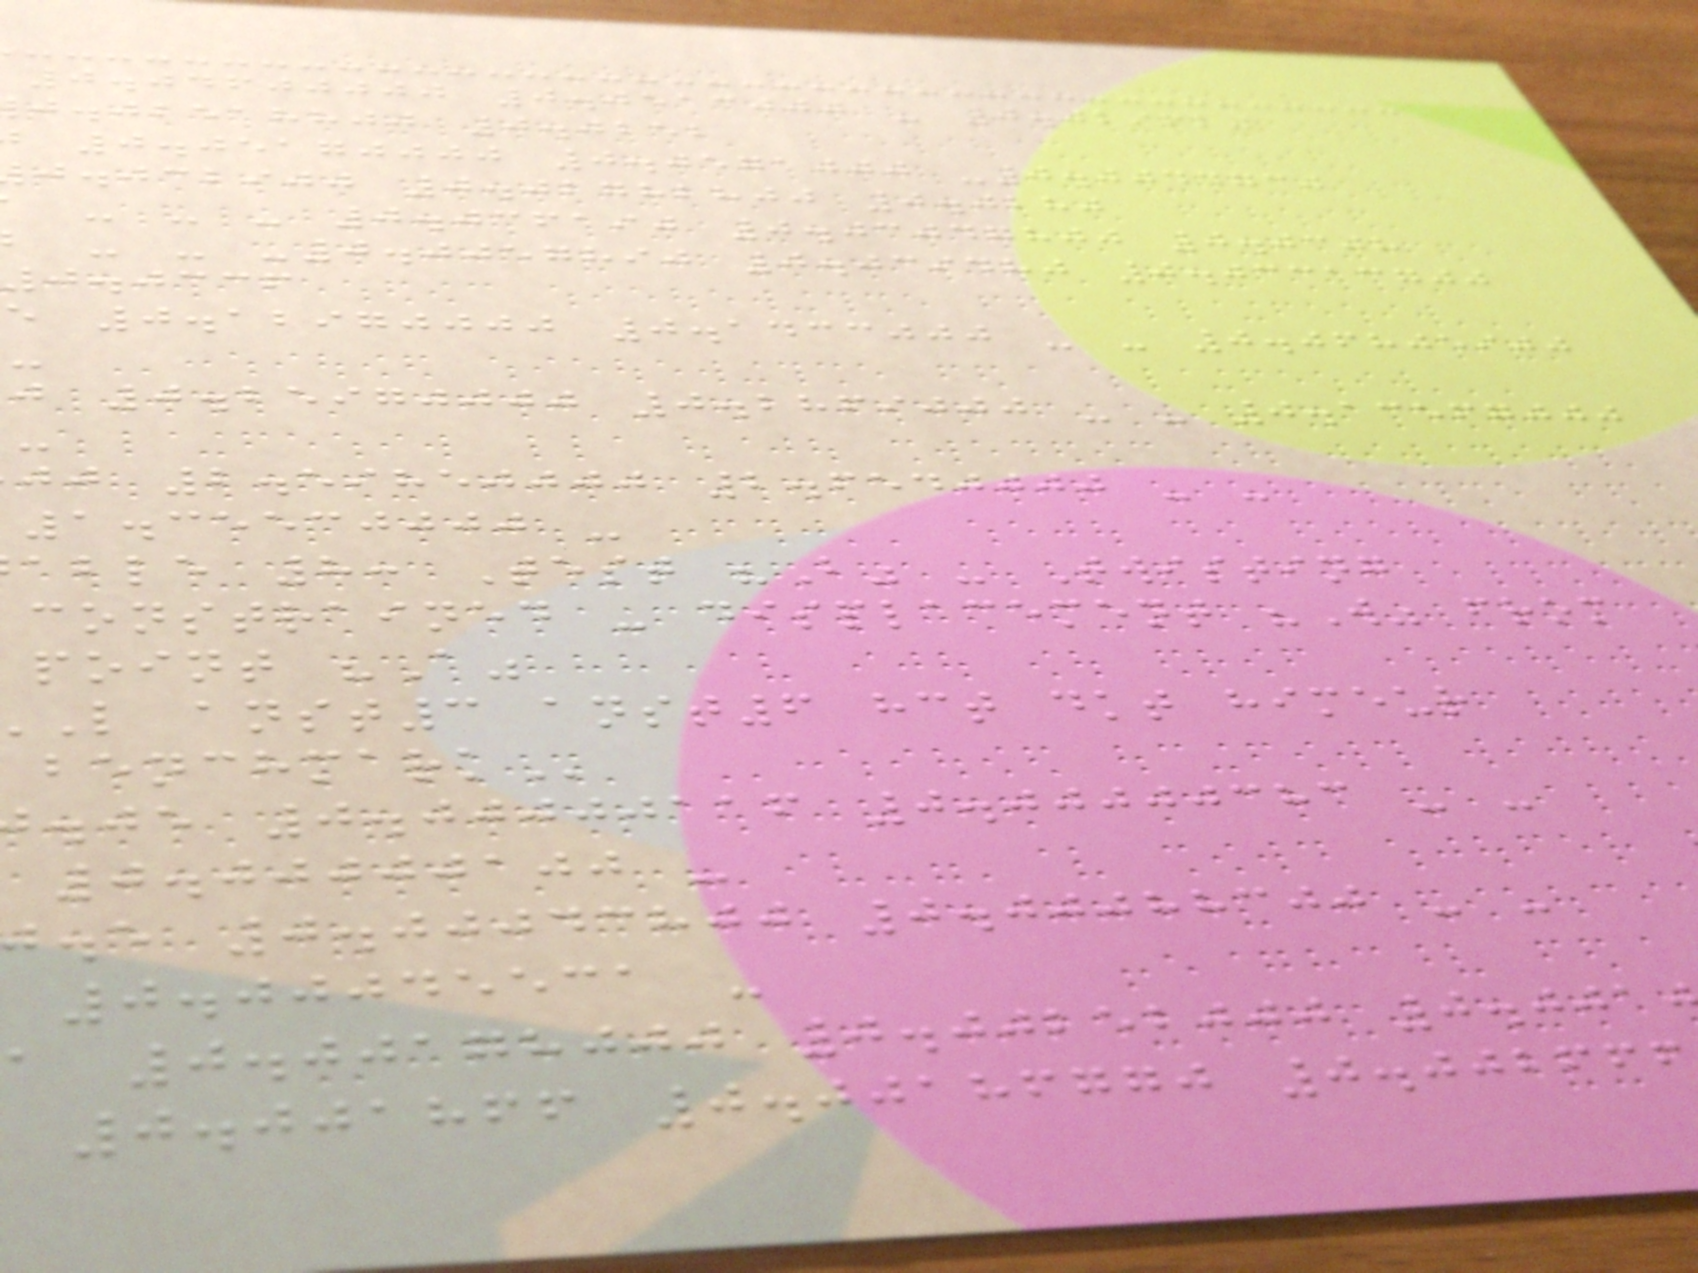0.04600000 0.0513000 - 0.029620
j.jbeahhjj 0.0252
0.05170000 0.0571000 -0.0044730
j.jcbijj 0.02782800 0.0280
- - - 0.036190 0.03047800 0.0308
- - -0.0057890 0.039480 0.03313700
0.0336
e 0.12970000 0.1433000 - - 0.06805900
-
j 0.25970000 0.2869000 - - 0.13567000
-
jj 2.59850000 2.6540000 - -
1.35530000 -
able 8: Test "B" - Twisting
constrained - displacement "W" from
point "A"
L anst3 anst6 hct dkt himeur
.je 0.00000116 0.00000383 - -
0.00000100 -
.e 0.00043800 0.00088300 - -
0.00045531 -
a 0.00178000 0.00252000 0.001
0.001866 0.00186770 0.002666
